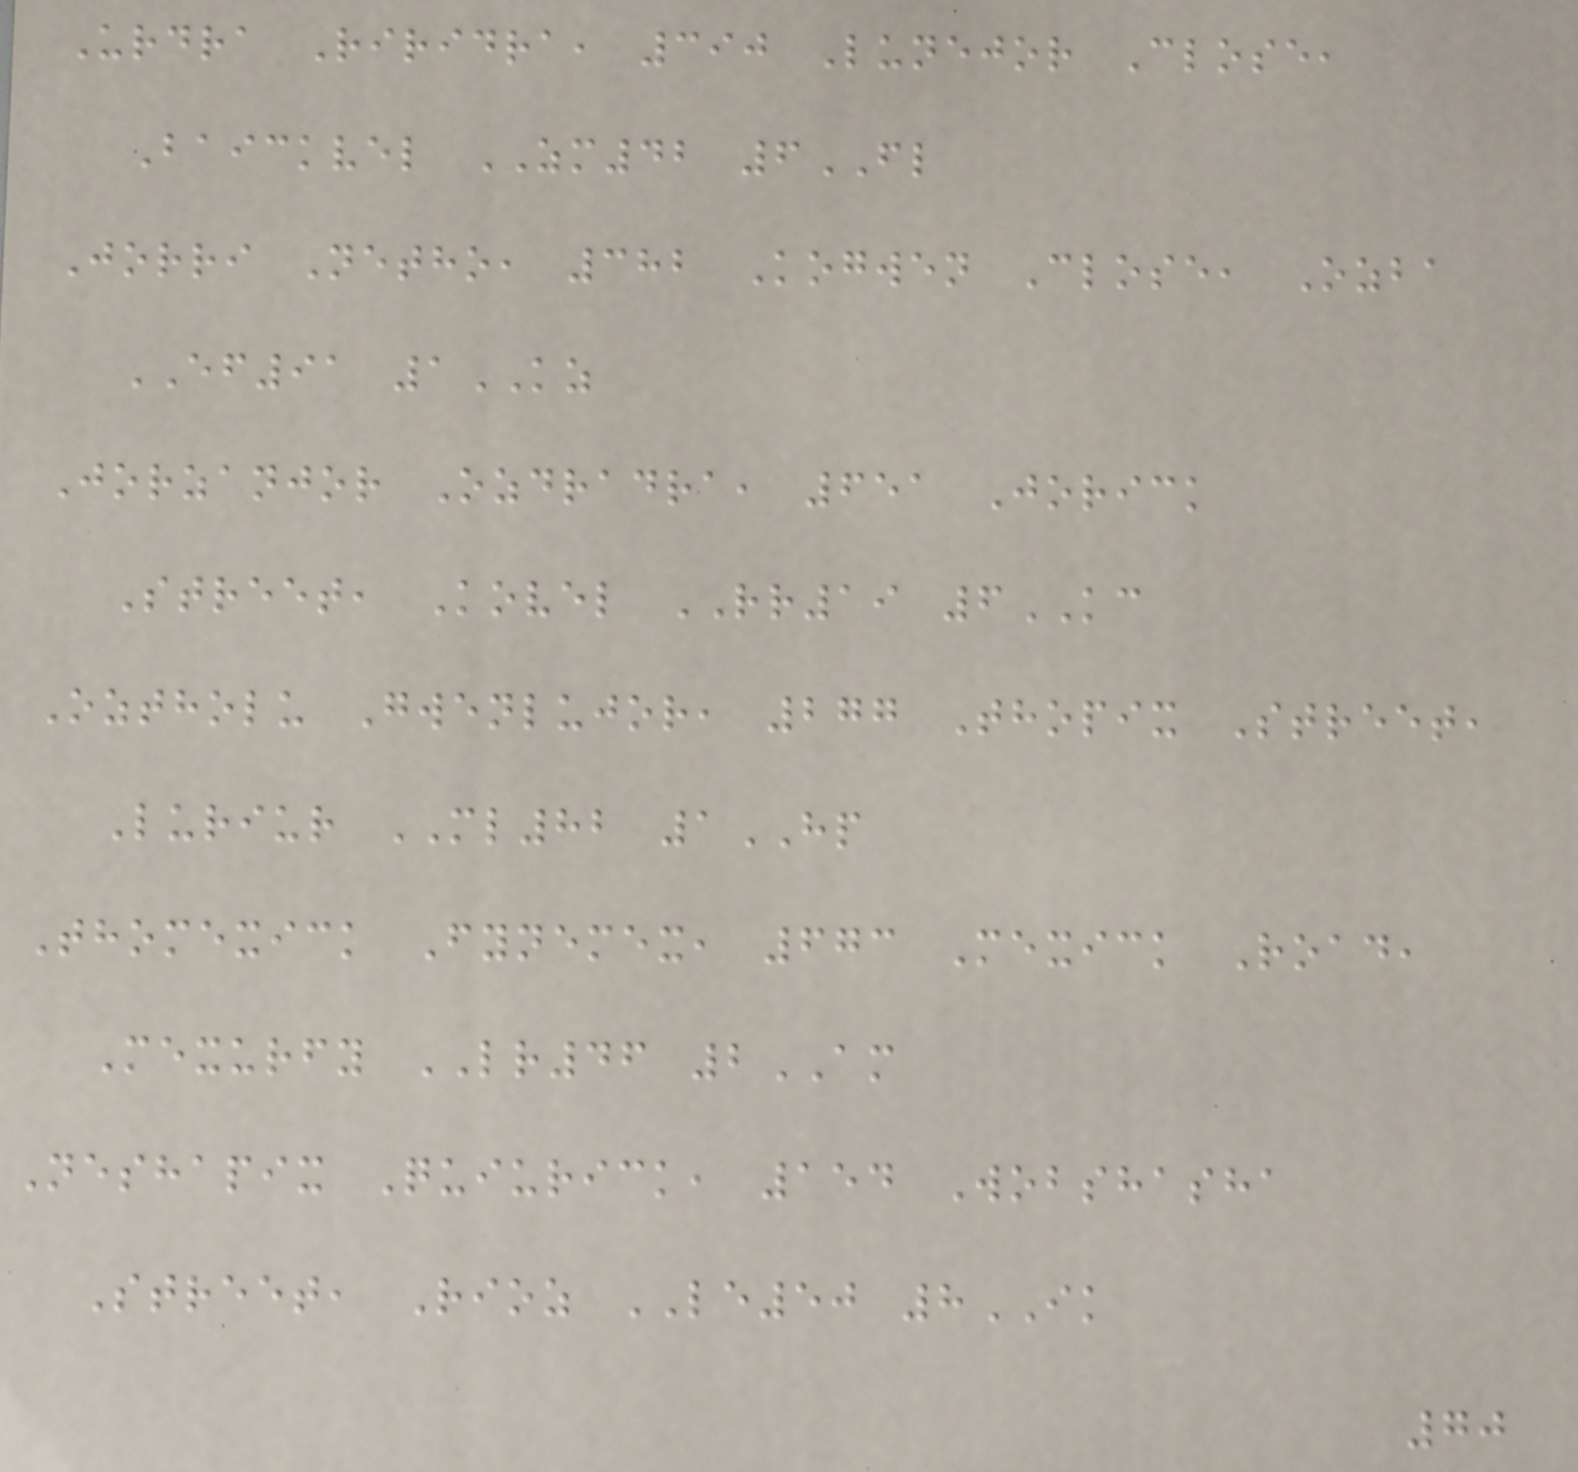Urdra Riridra, 390 Lunejor Close,
Baickvel ZM42 6FL
Jorri Netho, 382 Kogwen Close, Ozba
EF91 1KZ
Jorzanjor Ozdradra, 651 Jorick
Street, Kovel RR19 6KC
Oztholu Gwenlujor, 277 Thopix Street,
Luriur ML82 1HP
Thomexick Fynemex, 673 Mexick Road,
Mexurfy LR46 2AM
Neshapix Quiurick, 154 Wobshasha
Street, Rioz LE50 8IK
70
